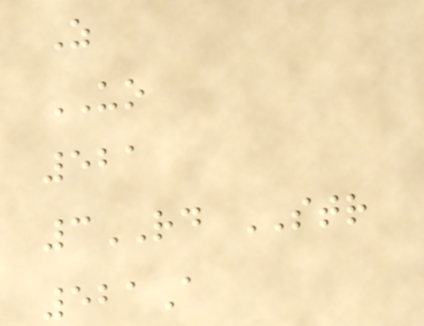Z
UO
521
3RD STR
521A
